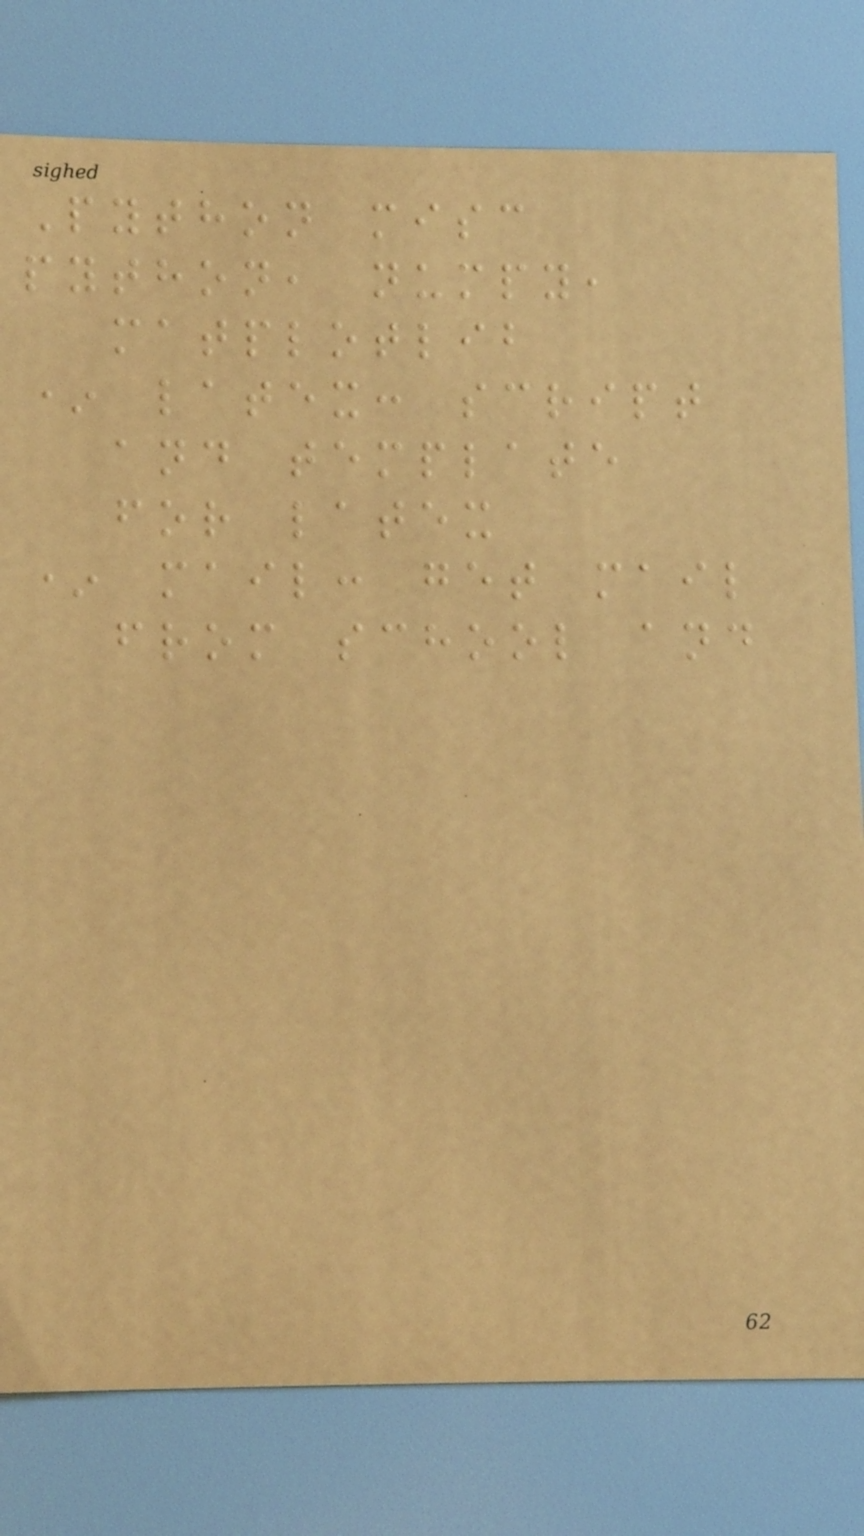Python misc
python, numpy,
matplotlib
* latex: script
and template
for latex
* mail: get mail
from school and
